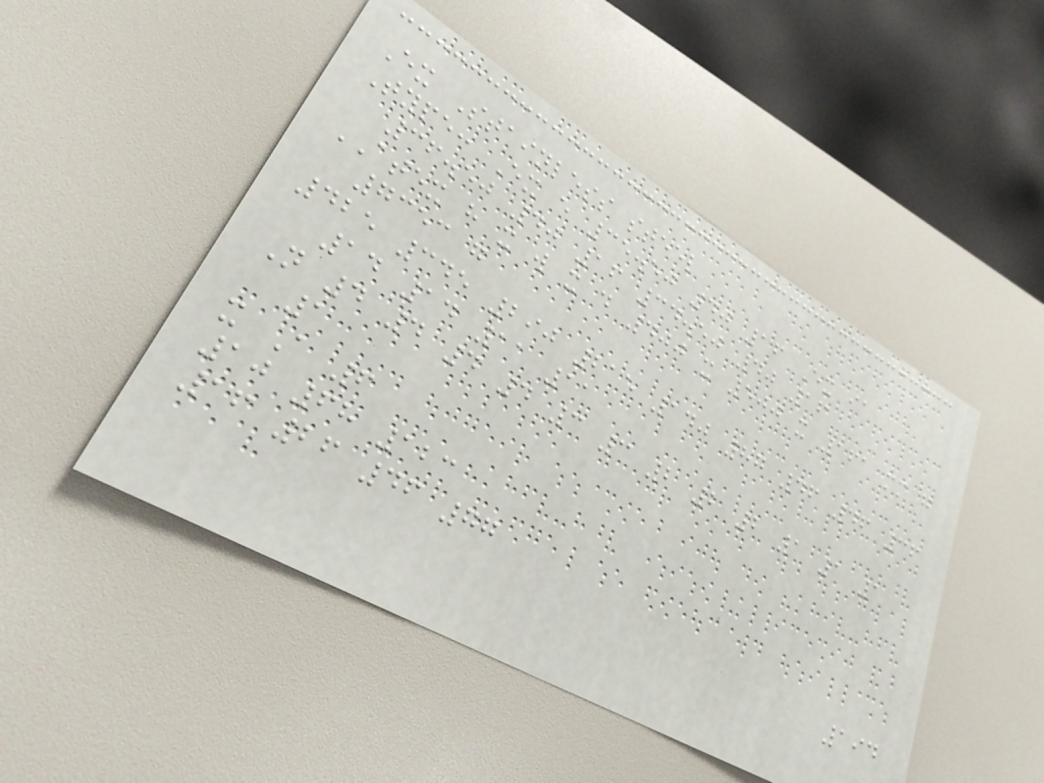Ex Stainless steel
Type: Ex e 35.50 40 16 Ex ia
36.50 40 16 34.50 40 16
ATEX h x w x d 400 x 500 x 161 mm g
7353 g
425 345 290 215 140 87 46 46 36
14 14 11 11
N 4 4 4 4 3 3 2 2 2 1 1 1
1
x A 6
10 68 123
16 26 46 77
194
